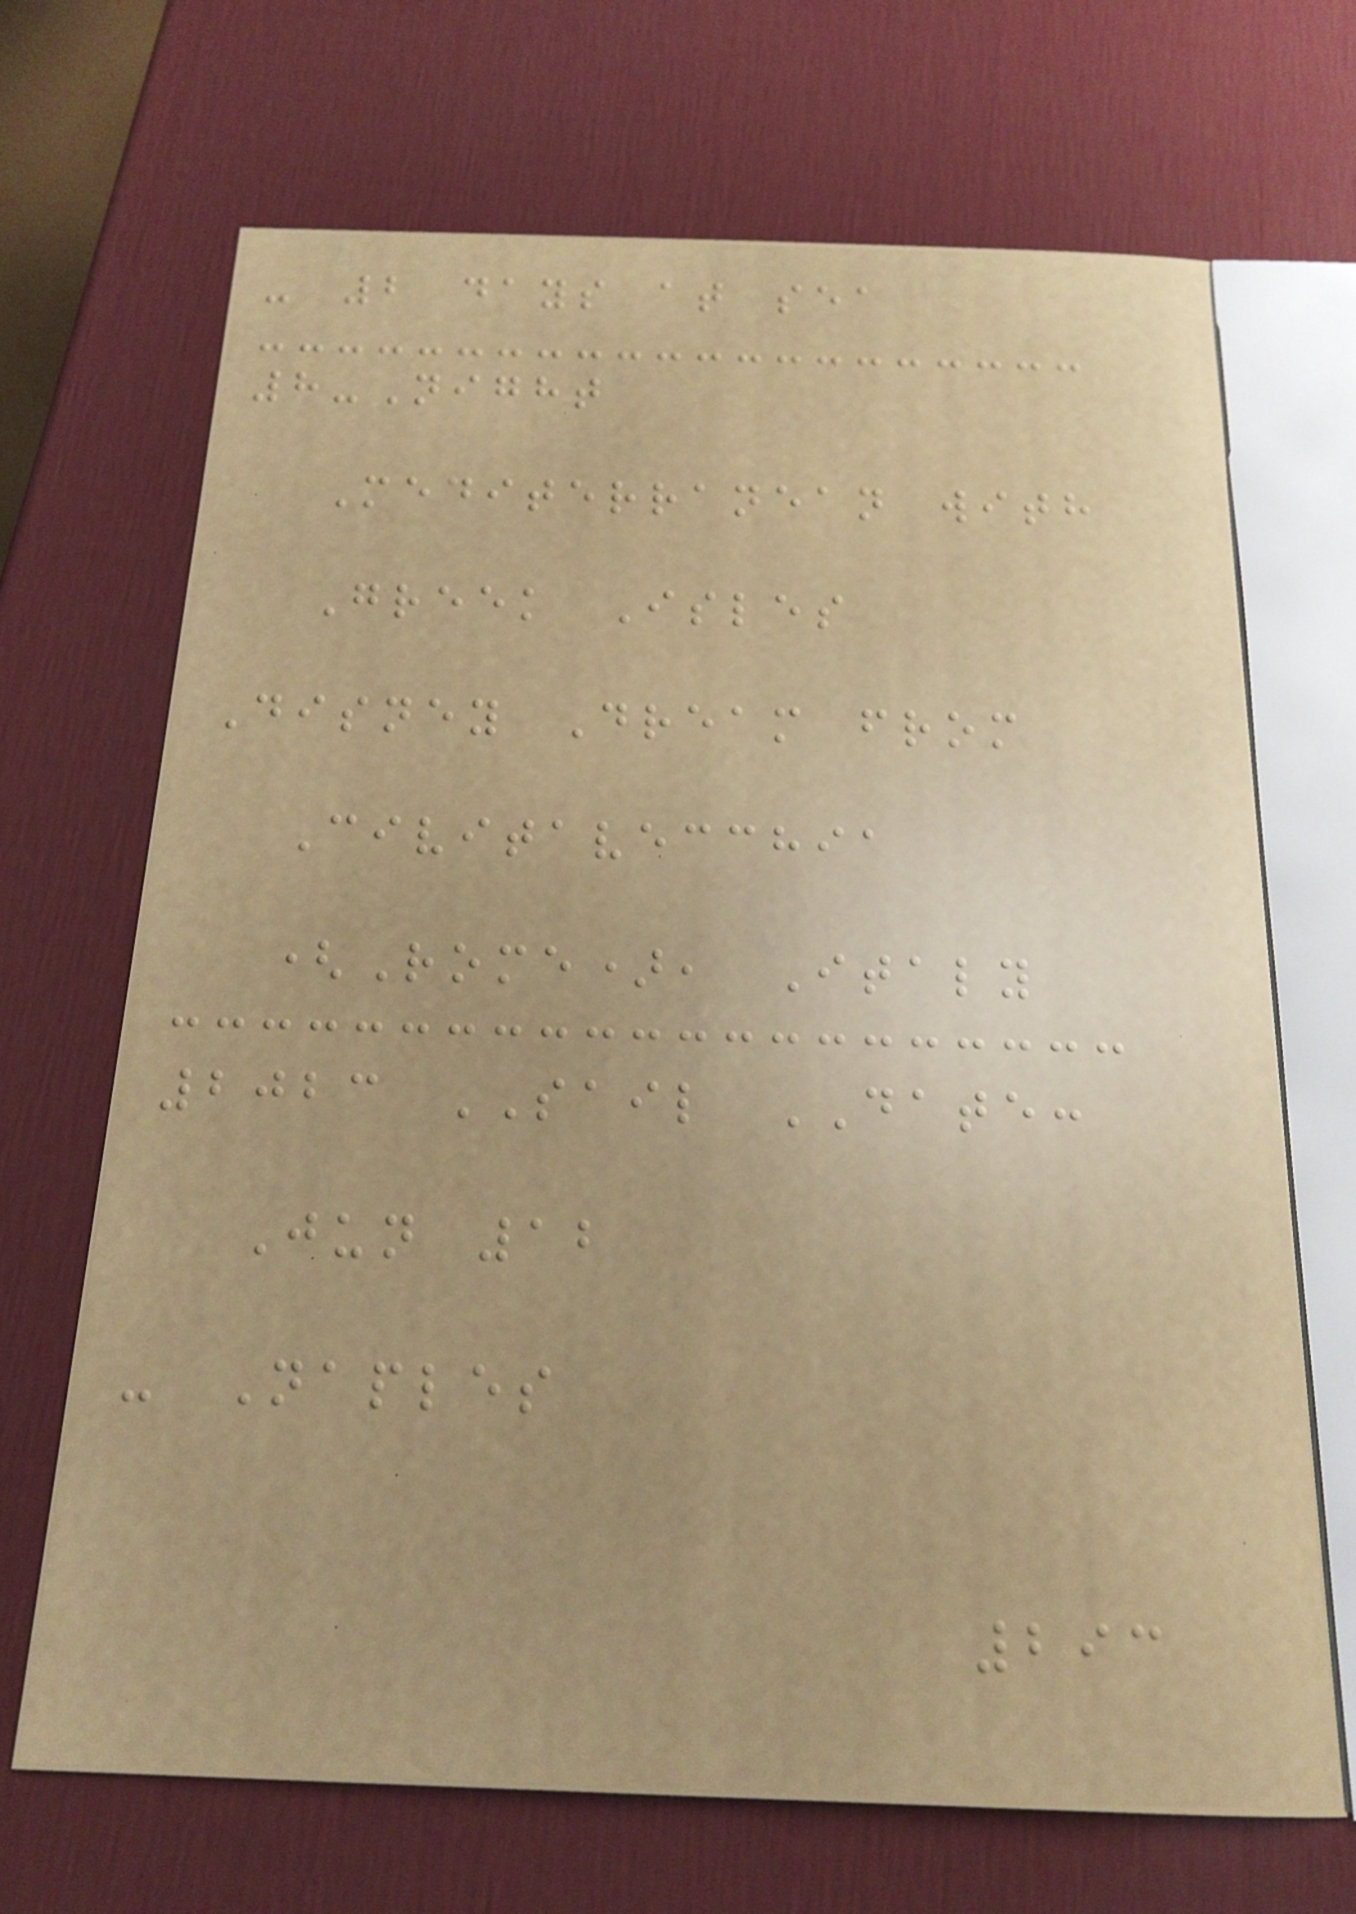- 2 days at sea
8-Night
Mediterranean with
Greek Isles
Disney Dream from
Civitavecchia
(Rome), Italy
2023 SAIL DATE:
Jun 12
- Naples
293
